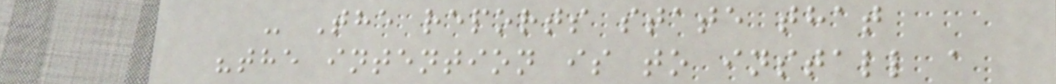- The reports state that
"the intention is to install a
